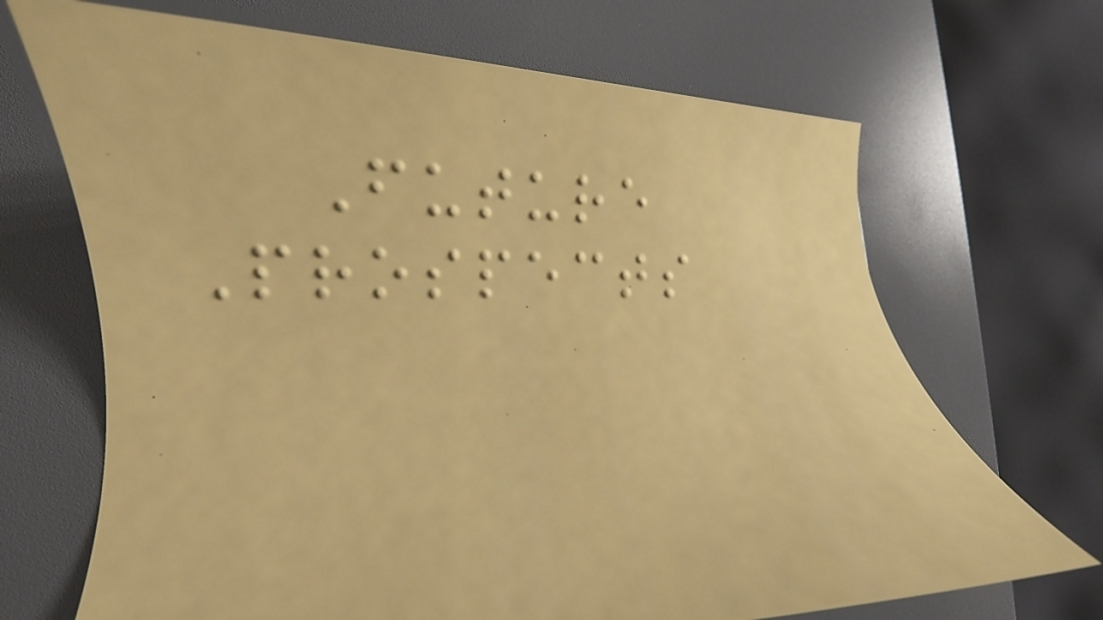Future
Prospects
